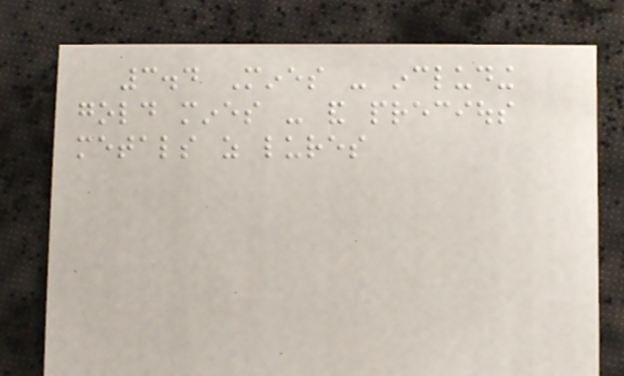3.4 Mines - including
gold mines - and precious
metals as lures
